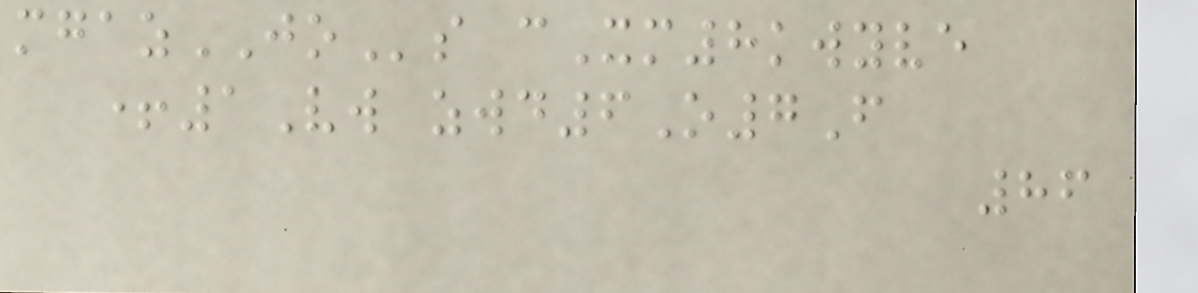mgazJOs cXm8kwyve
+1Vw zwd6O7F
86
